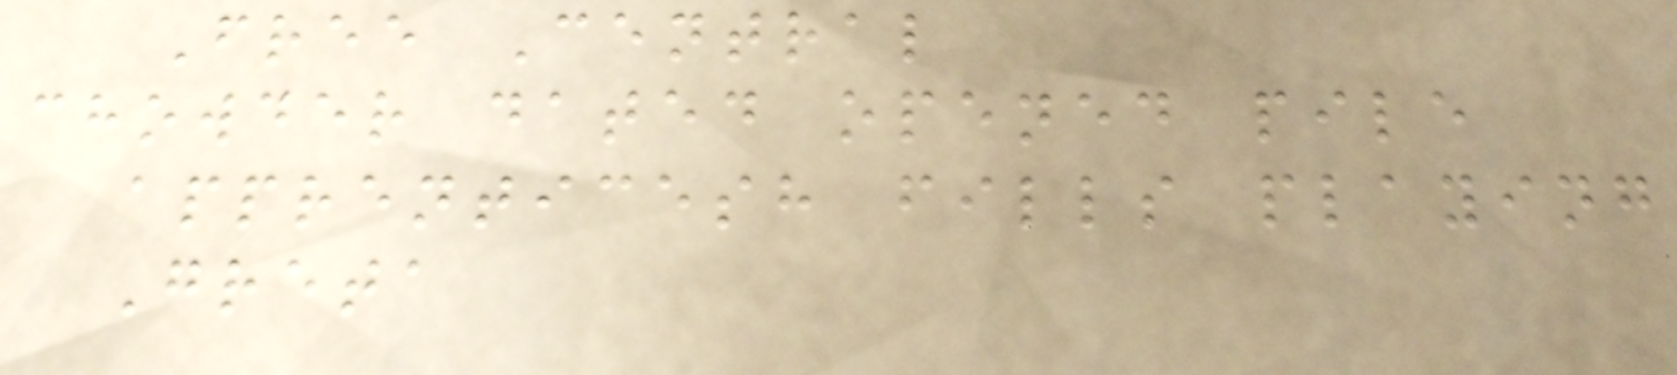Free Central
chowder dated opened pile
apprenticesh fills playing
Greta
